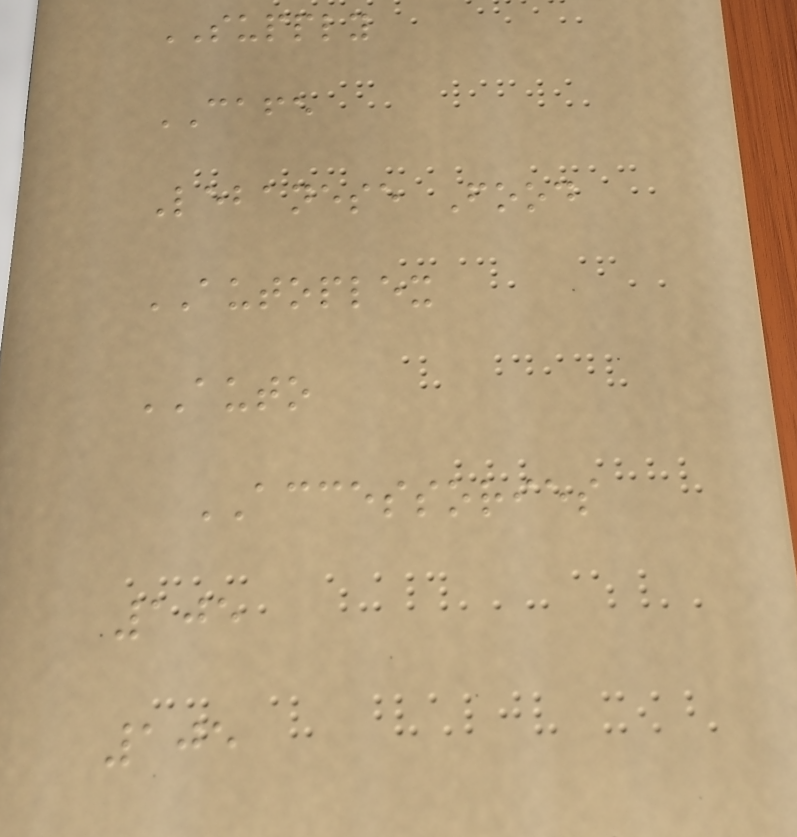SUPPLY
CAFE
Lebanese Food
AUTOPLEX
AUTO
ACCESSORIES
105
105
